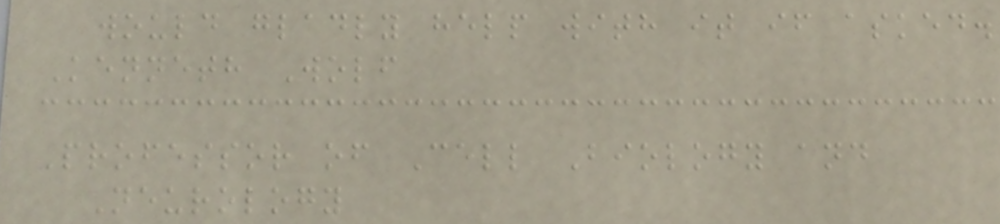would gladly help with it if asked.
Kenneth Wolf
Professor of Cell Biology and
Neurology
